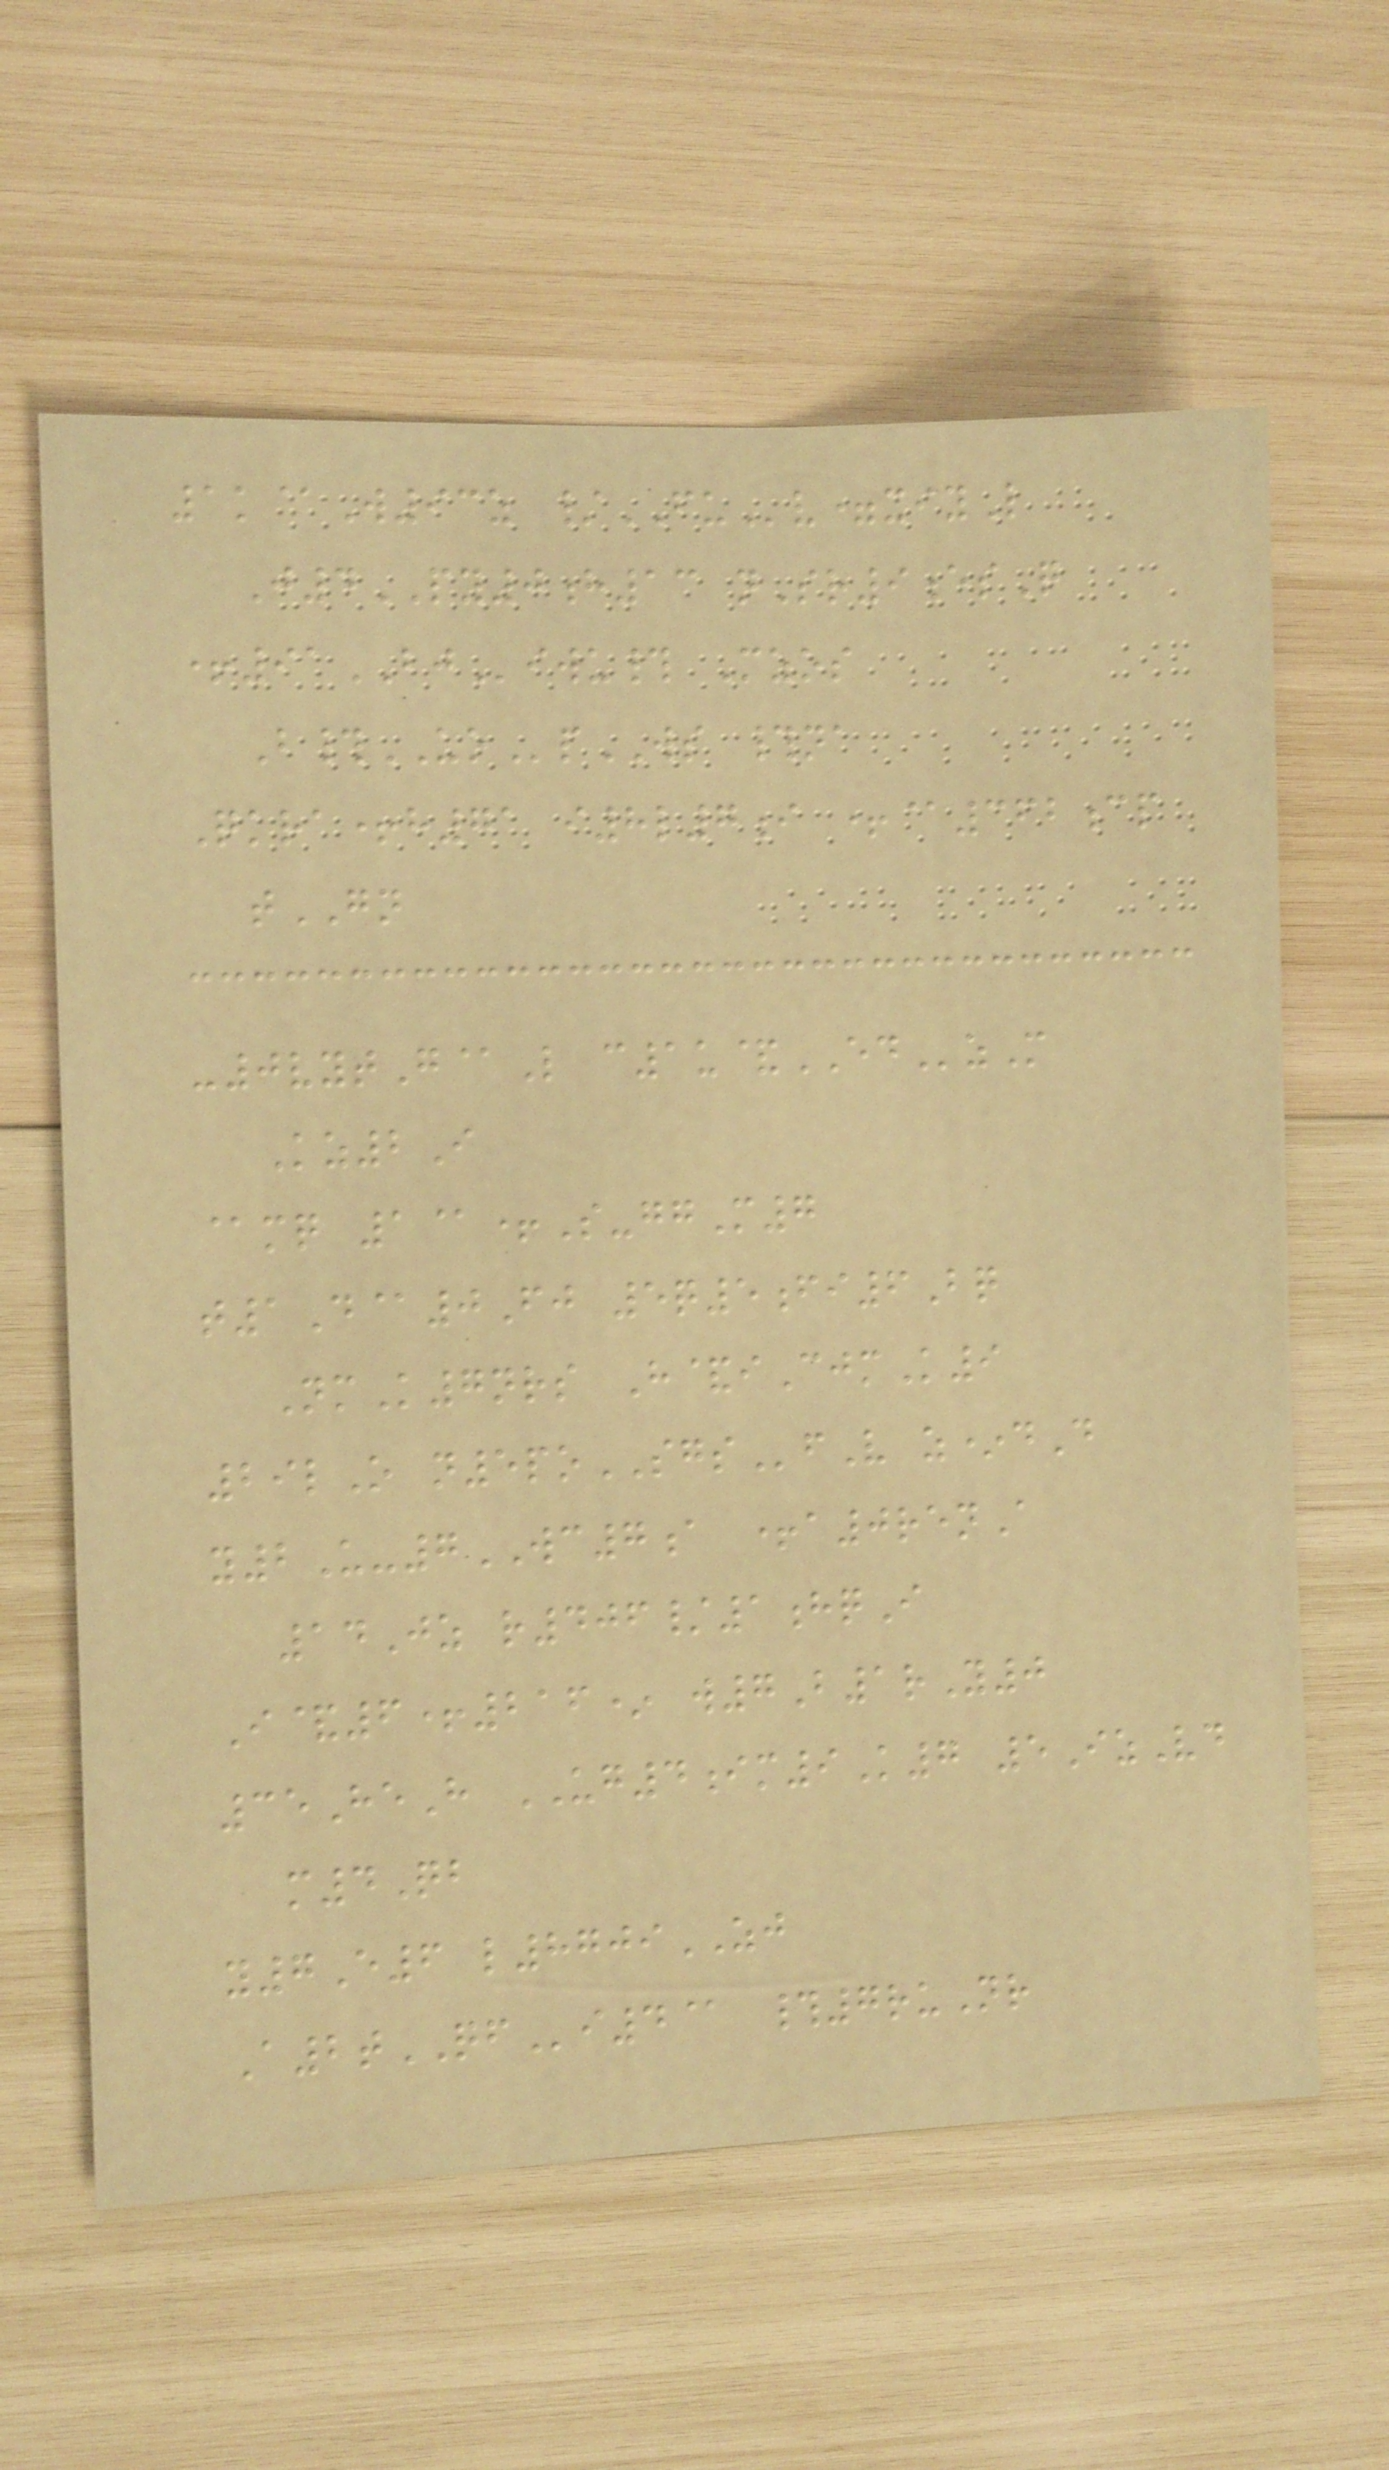1k@W93z /FUv=xiyL
J4PY0h13 nSr9esQ
+91BJiwu# Mzos
B#UOpWS #na
Qkra+h71 i8l7i +@362cp
tGN
-0vytG@L c1u&EDzM
Kz2I
@mq 1@+S-ggM7
t1D@0Fj 5q5fi6Bq
NmK7nrs H&iCjmK9
29lO n5poSGSfV z*dD
y2U-7WC7a +a0renA
14Jz r406/1hqI
I&6+216* w7B1rY0
35HeH UG4im9K7 5IzVd
m4Qb
y7E6 l8709ZJ
A2tQFi4@ #7ruNr
